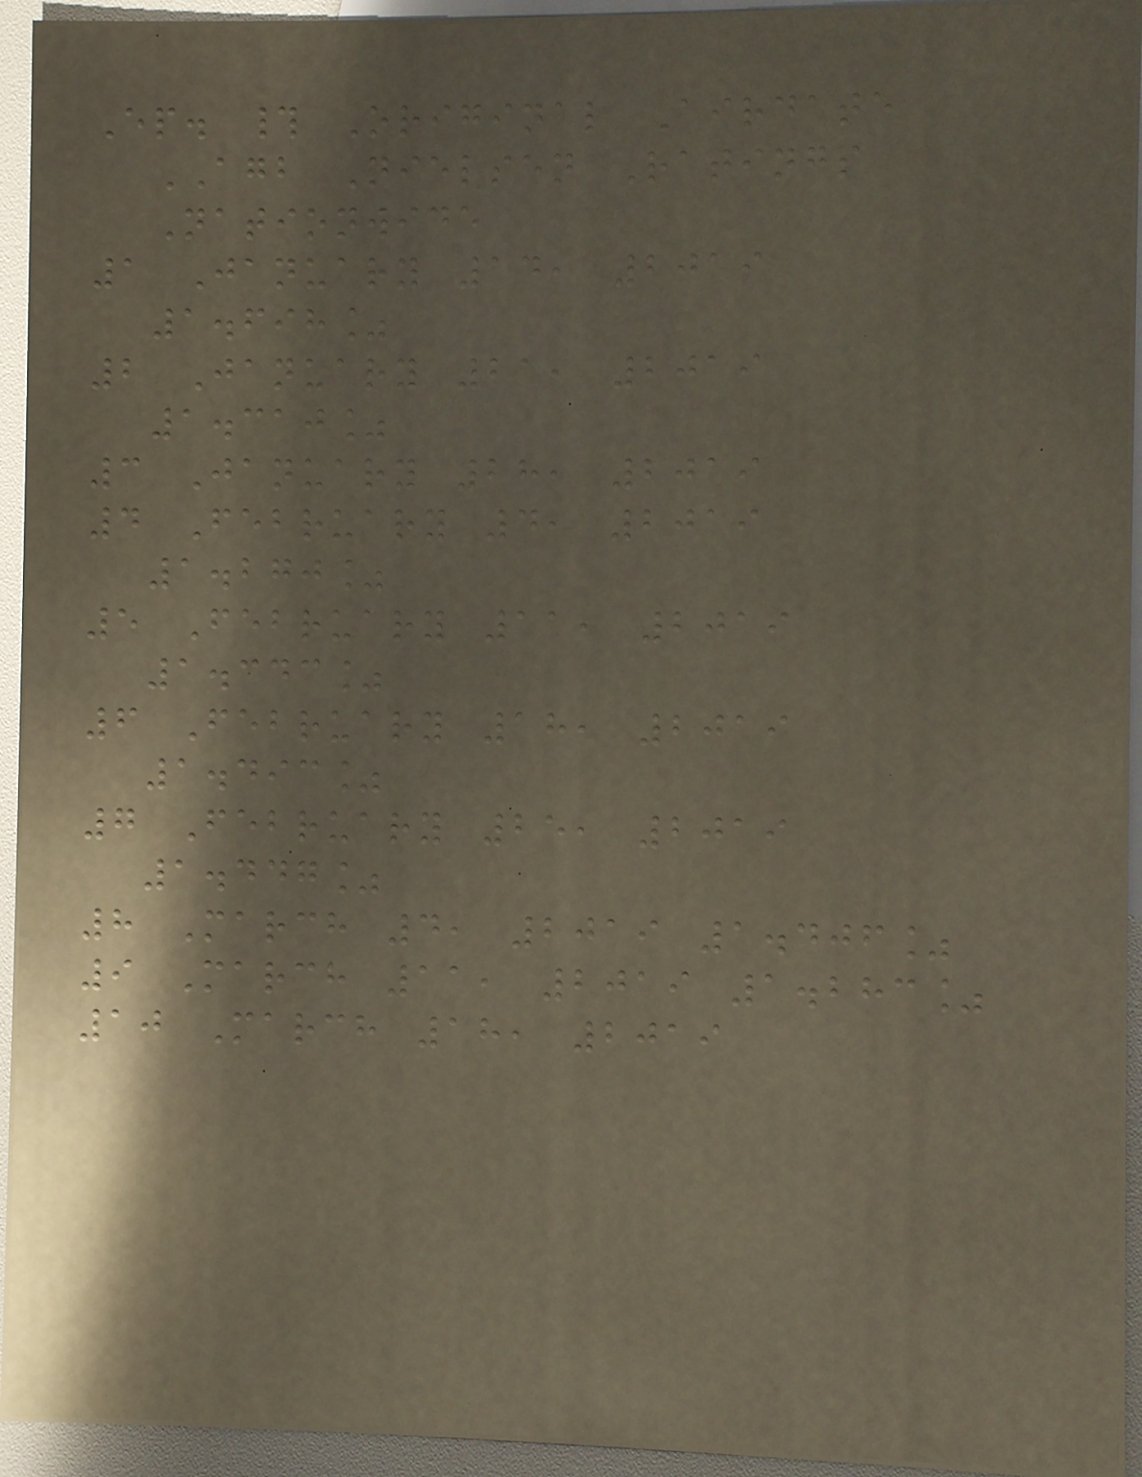Ep. # Original Airdate
AGB Nielsen Ratings
Nationwide
1 January 14, 2019
1.698%
2 January 21, 2019
1.310%
3 January 28, 2019
4 February 4, 2019
1.270%
5 February 11, 2019
1.343%
6 February 18, 2019
1.493%
7 February 25, 2019
1.447%
8 March 4, 2019 1.406%
9 March 11, 2019 1.283%
10 March 18, 2019
